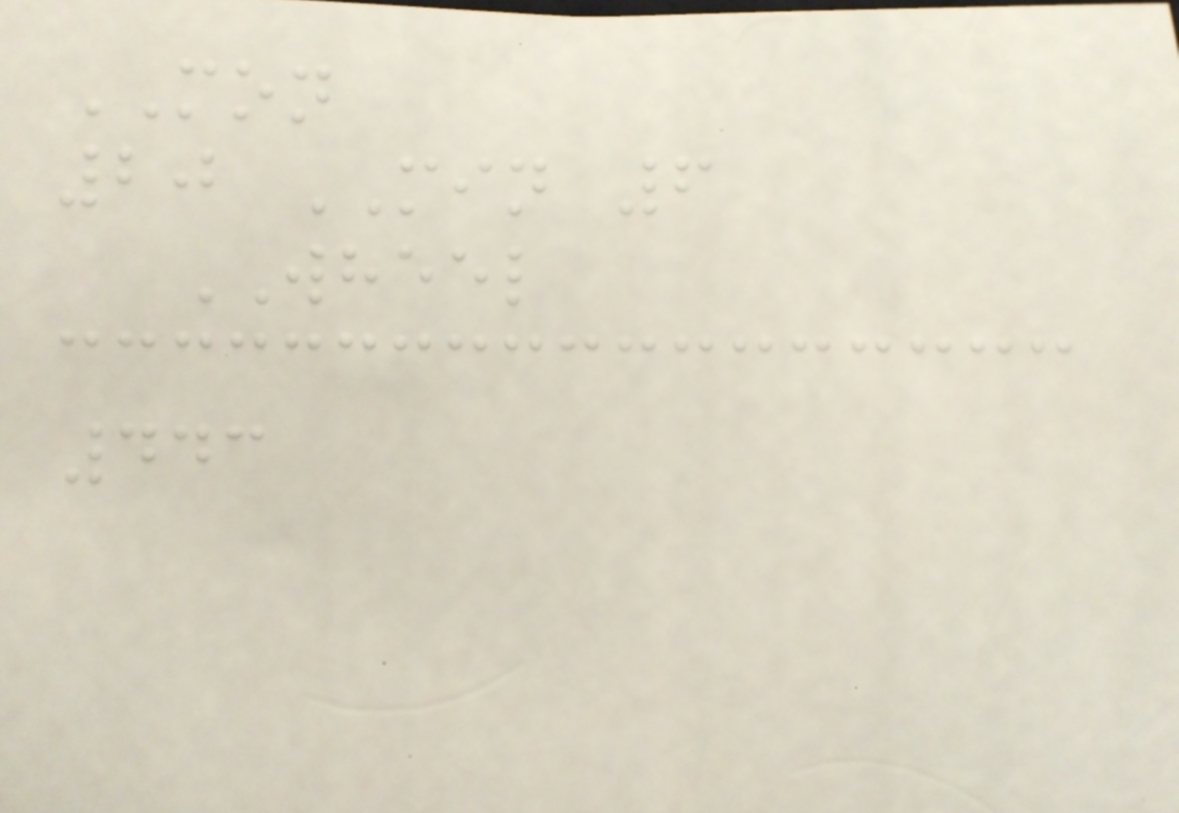MON
20 MIN 6
WHEEL
443
